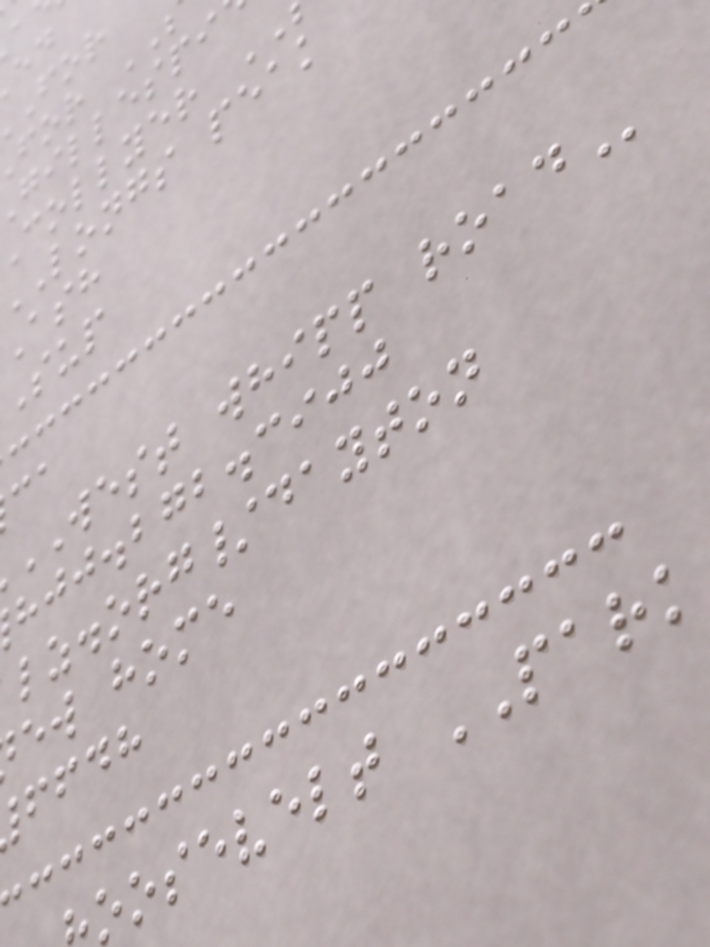collyer
longs peak
WEST whipp
hjj.bgb.cijj
lz.org/dayton
ew home
ffdh
oosevelt PARK
